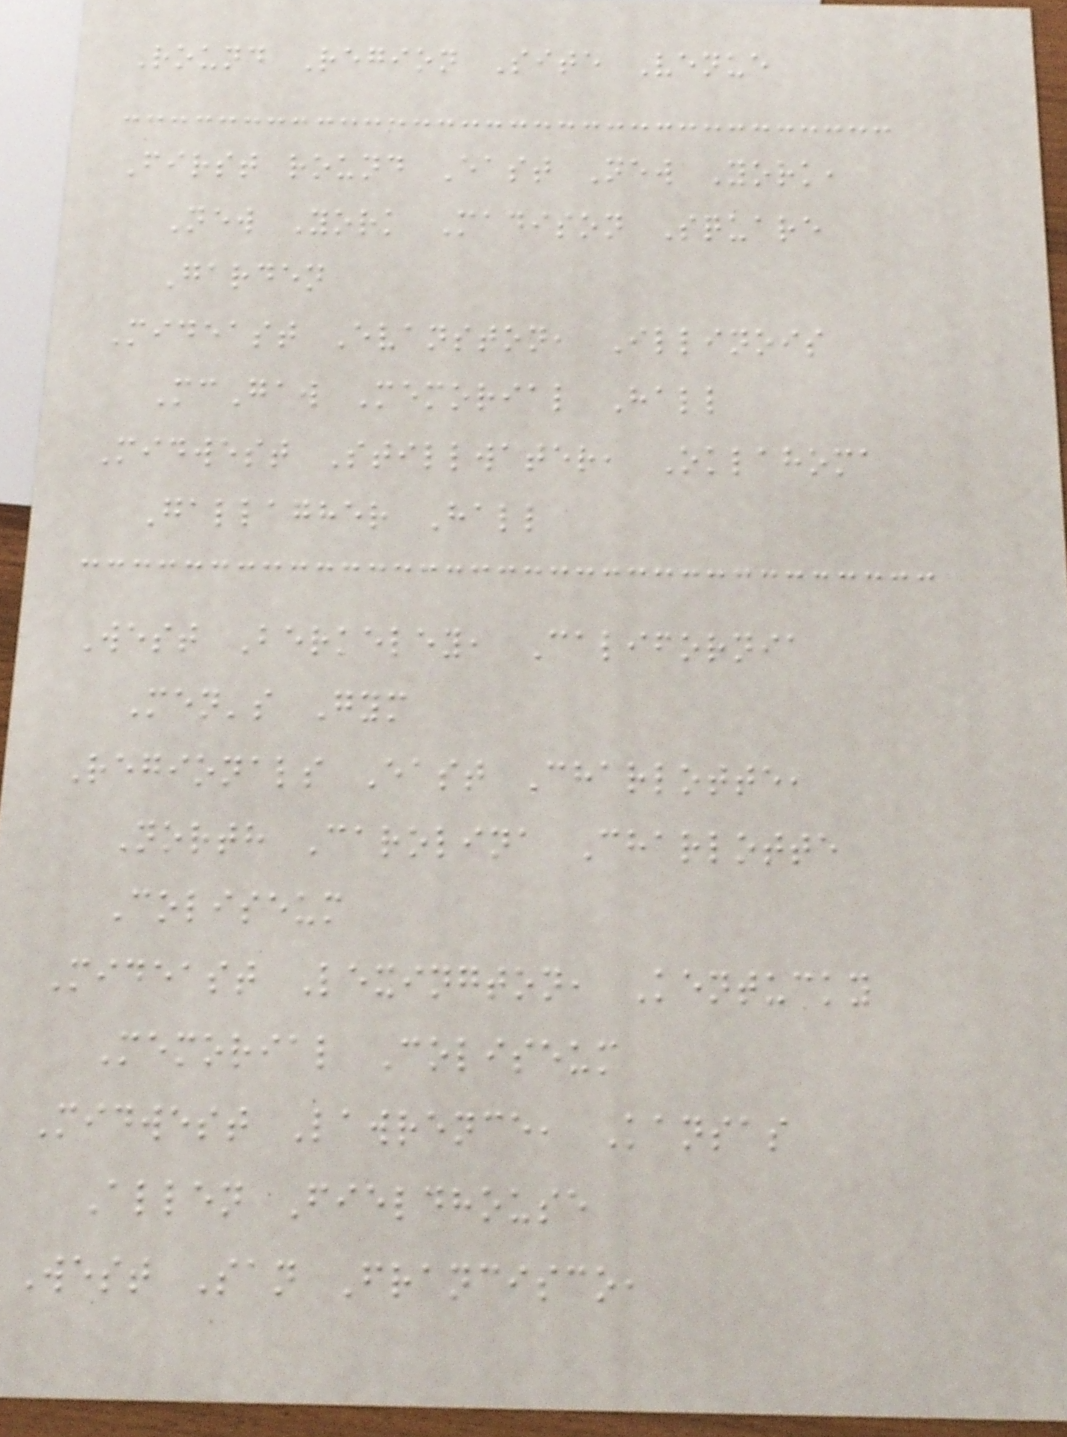Round Region Site Venue
First round East New York,
New York Madison Square
Garden
Mideast Evanston, Illinois
McGaw Memorial Hall
Midwest Stillwater, Oklahoma
Gallagher Hall
West Berkeley, California
Men's Gym
Regionals East Charlotte,
North Carolina Charlotte
Coliseum
Mideast Lexington, Kentucky
Memorial Coliseum
Midwest Lawrence, Kansas
Allen Fieldhouse
West San Francisco,
